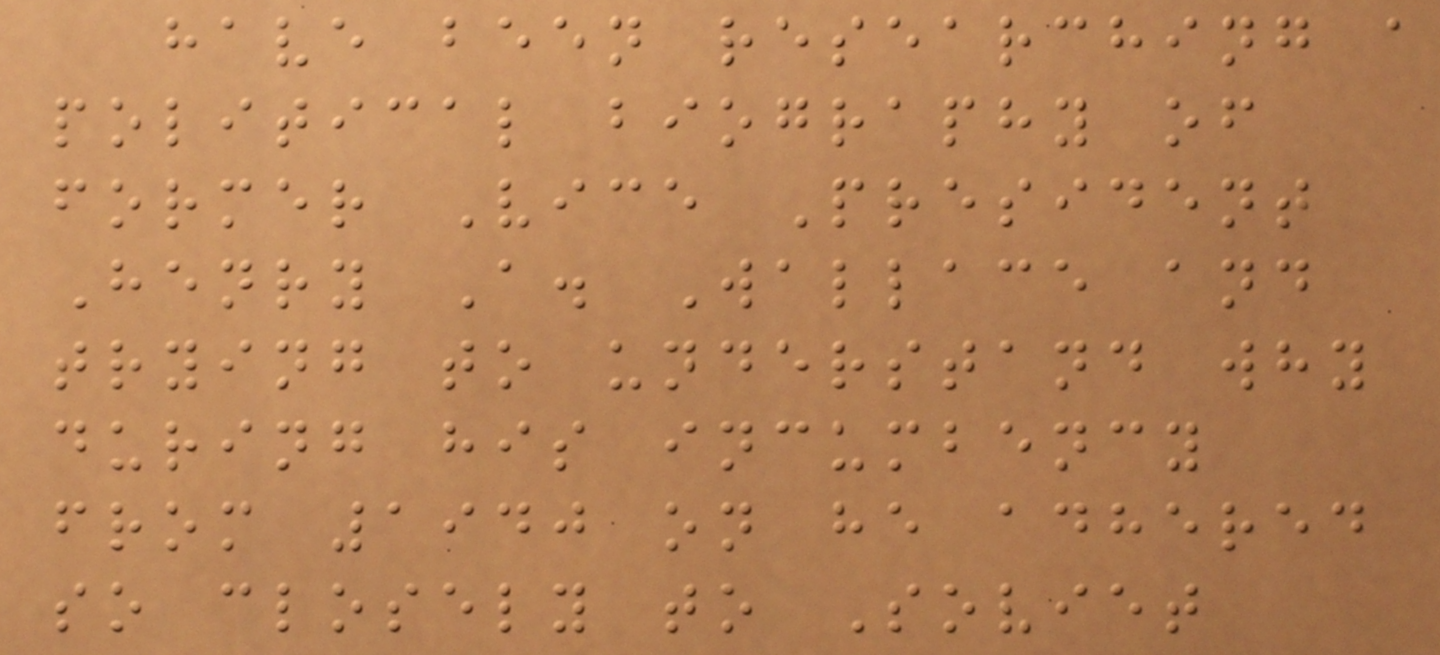have been researching a
political biography of
former Vice President
Henry A. Wallace and
trying to understand why
during his incumbency
from 1940 on he adhered
so closely to Soviet
